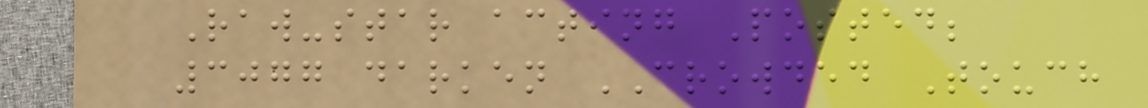Raw-star acting Posted;
3077 darken CROWDED Touch
